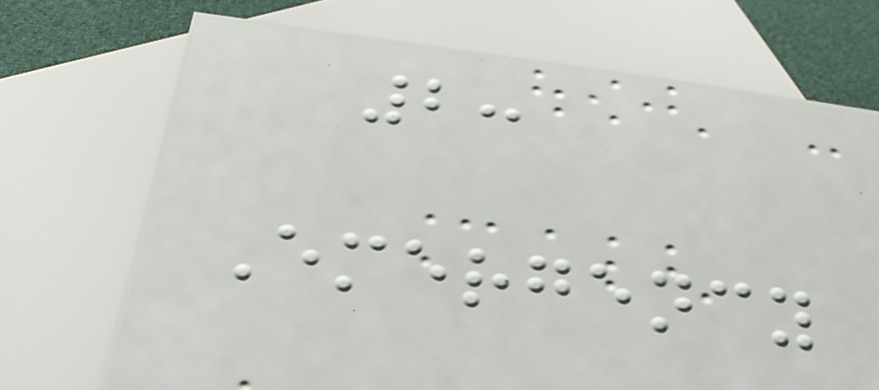2:
Emergency
